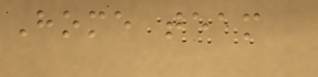Home team
